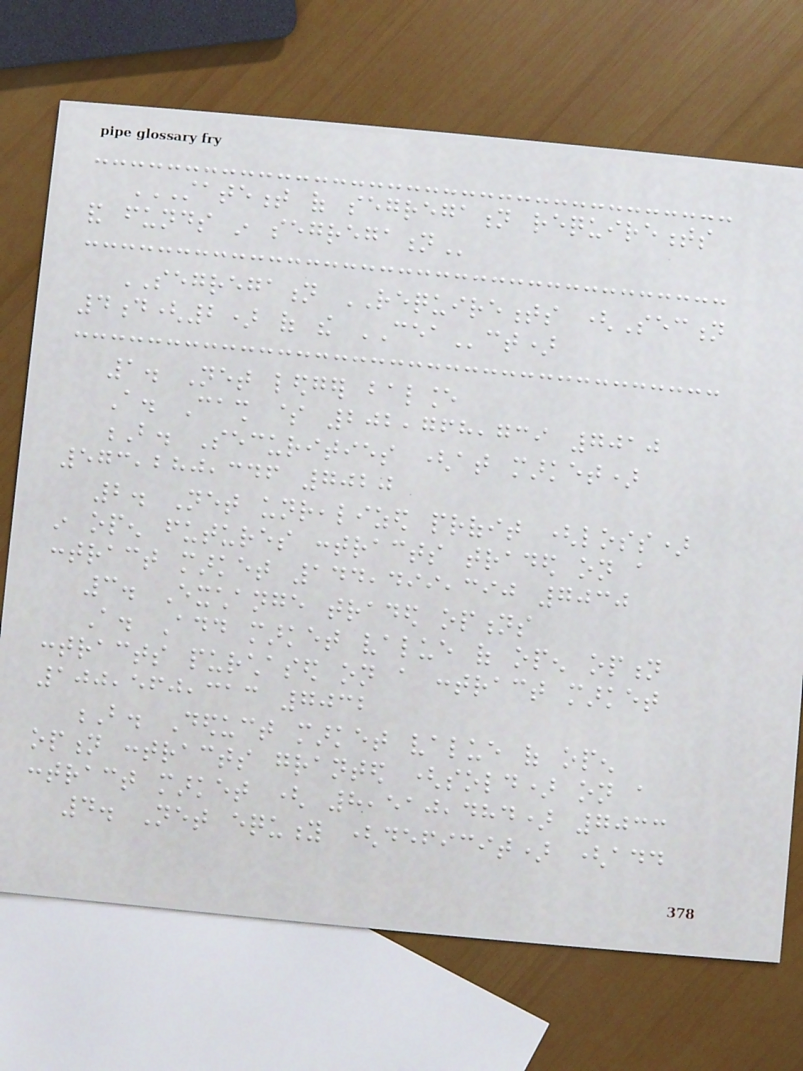STATEMENT OF SEGREGATION REQUIREMENTS
AND FUNDS IN SEGREGATION
SEGREGATION REQUIREMENTS (Section
4d(2) of the CEAct)
1. Net ledger balance
A. Cash $ 202,768,739 7010
B. Securities (at market)
573,280,346 7020
2. Net unrealized profit (loss)
in open futures contracts traded on a
contract market 144,499,390 7030
3. Exchange traded options
A. Add market value of open option
contracts purchased on a contract market
100,560,313 7032
B. Deduct market value of open
option contracts granted (sold) on a
contract market ( 8,510,484) 7033
4. Net equity (deficit) (add
